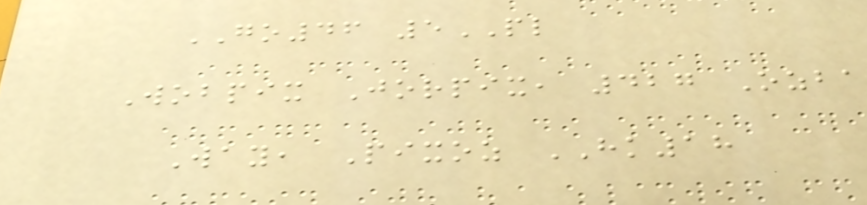GO46 5PL
Wobpix Jorpix, 427 Ozba
Way, Pixoz HK18
